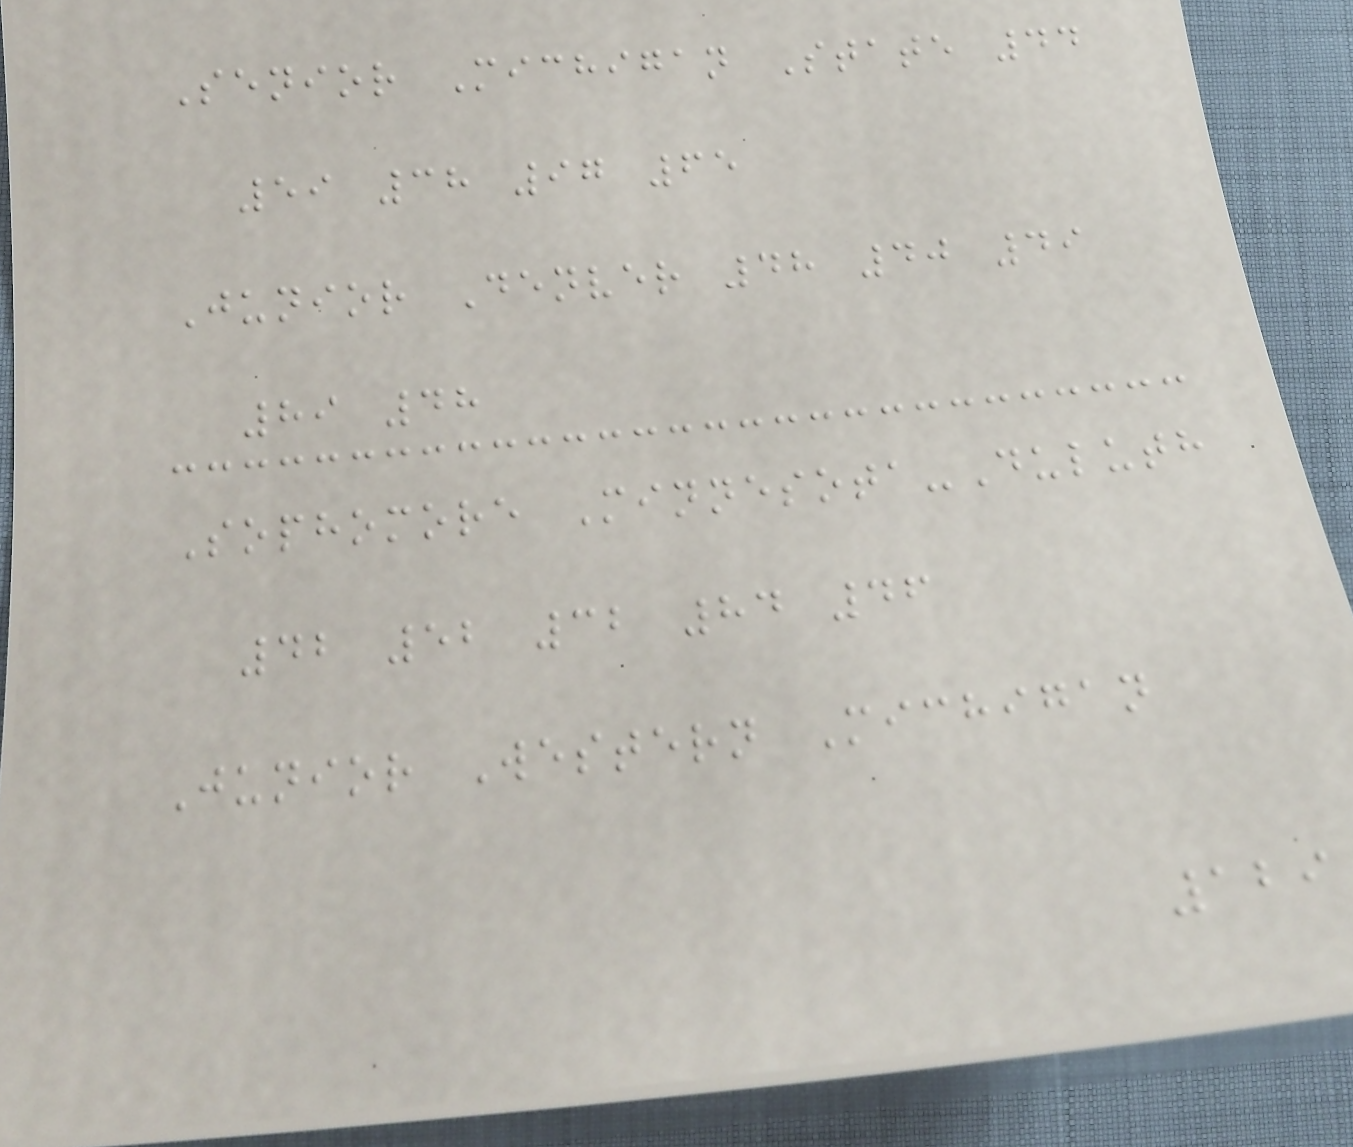Senior Michigan State 44
59 38 97 65
Junior Denver 48 40 49
89 48
Sophomore Minnesota-Duluth
42 52 32 84 46
Junior Western Michigan
129
